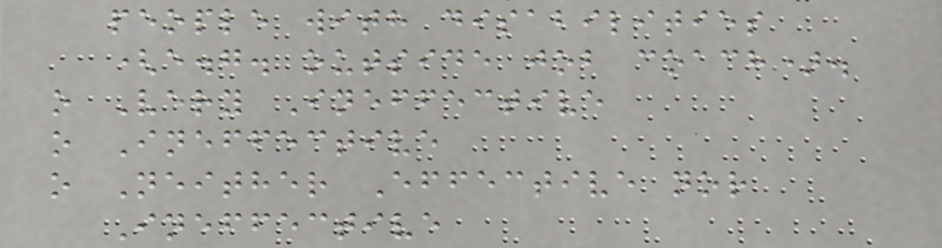people with disabilities
(e.g. outside job coach).
o Very Ineffective
o Ineffective
o Neither Effective nor
Ineffective
